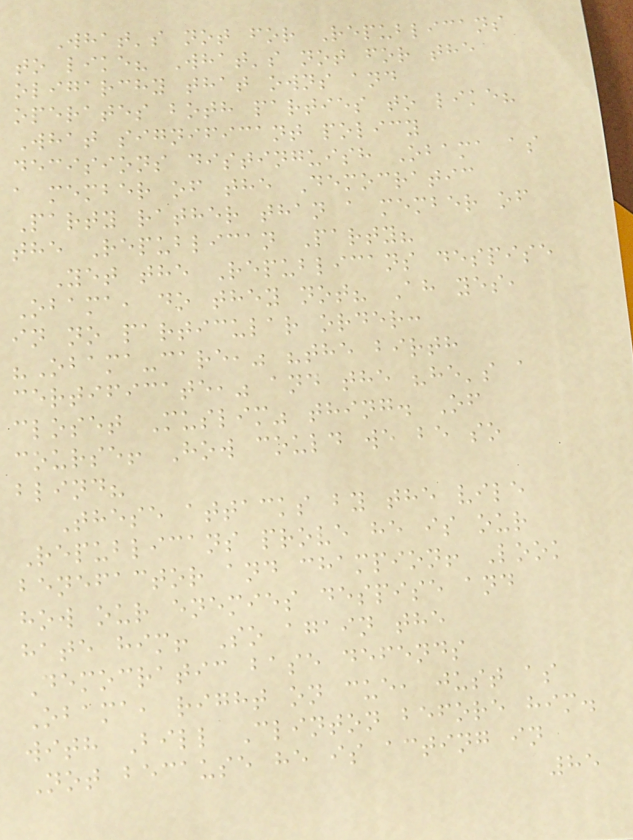What's not for Republicans
to like? What's not for the
oligarchy that owns and
operates both parties to like?
What significant policy
decisions distinguish Obama as
a member of the Democratic
Party rather than a member of
the Republican Party?
Yet the Republicans despise
Obama, do they not? Ah yes,
in no particular order:
"Obama-care," "the birth
certificate," and the "he's a
closet Muslim" thing. Of
course! How could we be so
blind?
These attacks by the vile
Republicans prove he is our
benefactor and champion! Look
how our enemies despise and
hate him! So again the
Democratic base defends
Obama, right on cue, just as
with Bill Clinton before him.
Not because he is acting in
85
